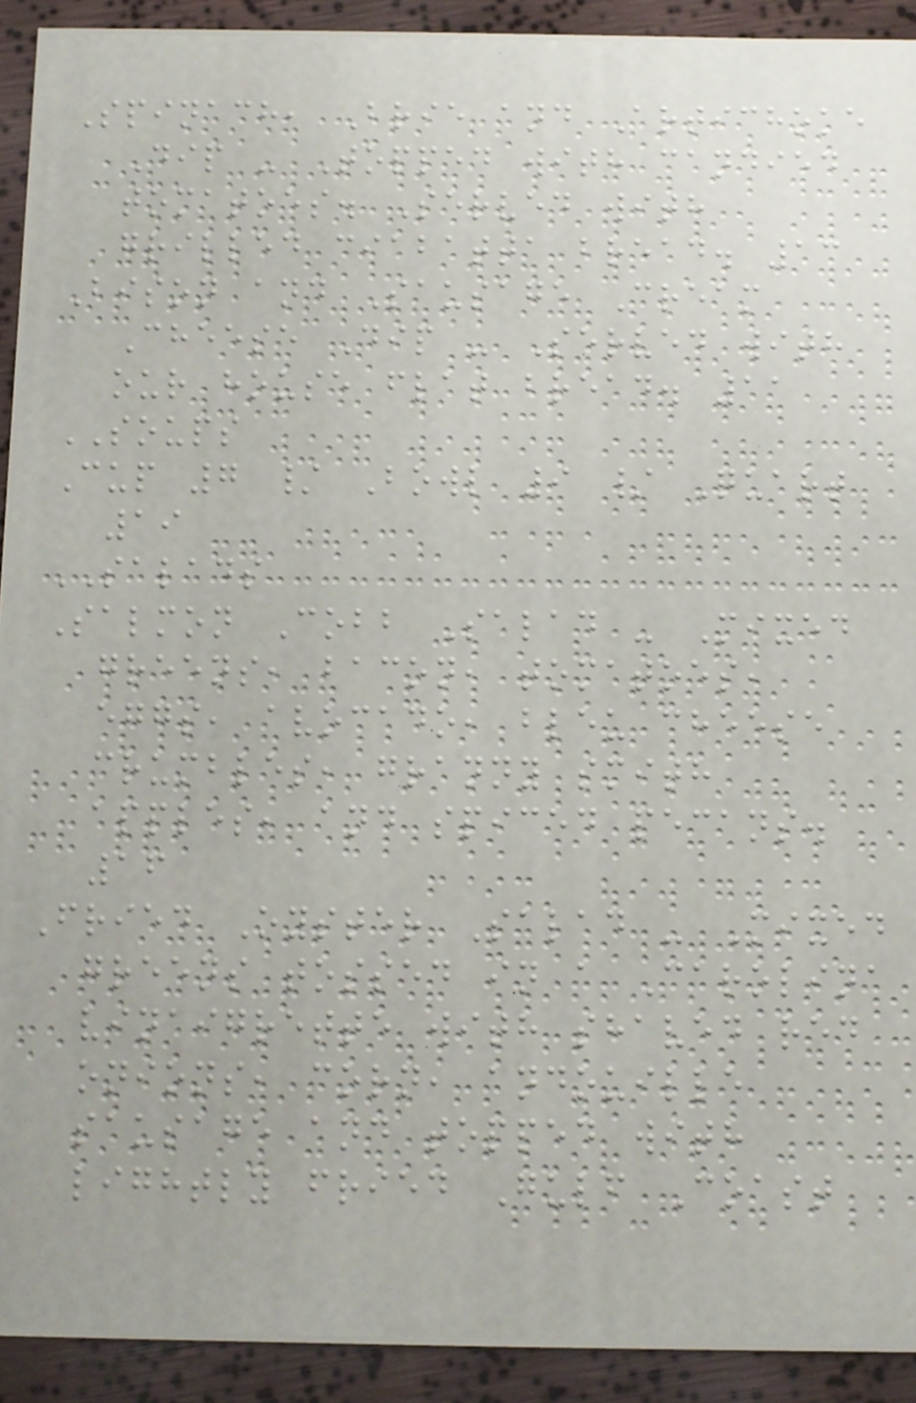Spinach, Brie and Artichoke
Dip - Topped with candied
tomatoes. Served with
grilled ciabatta bread. 13
Bison and Sausage Cream
Cheese Dip - Served with
our house flat bread. 11
SOUPS
Cup 7 / Bowl 9 / Quart
19
SALADS
Salmon Cobb Salad - Mixed
greens, bacon, tomatoes,
eggs, avocado, bleu cheese
crumbles, granny smith
apples, and spiced pecans.
16
Fried Oyster Salad - Mixed
greens tossed in a Carolina
vinaigrette with shaved red
onions, corn, andouille
sausage and topped with
lightly fried Gulf Coast
